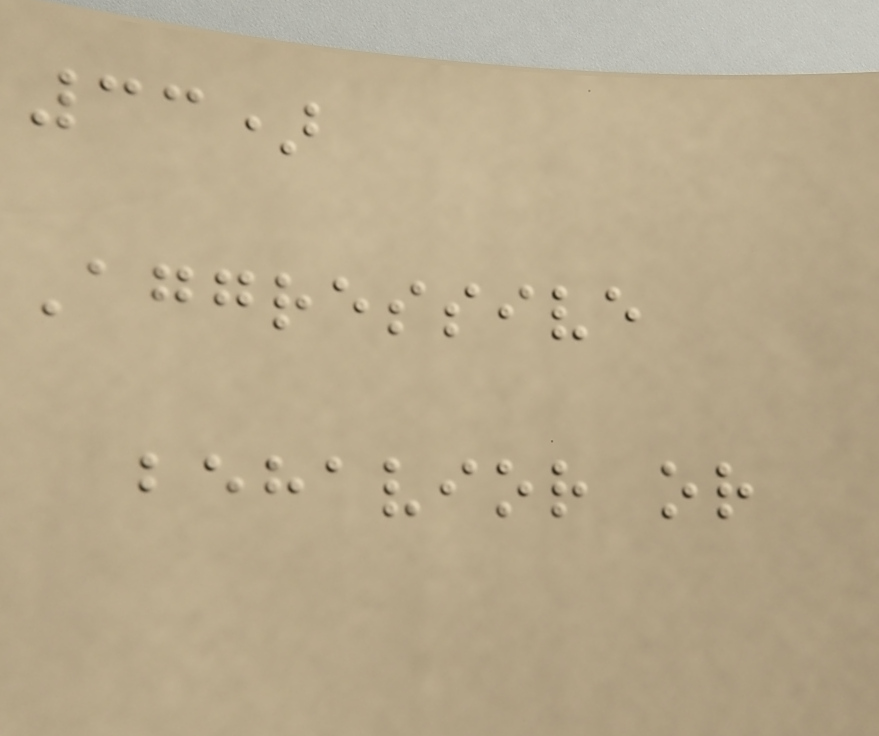33)
Aggressive
behavior or
